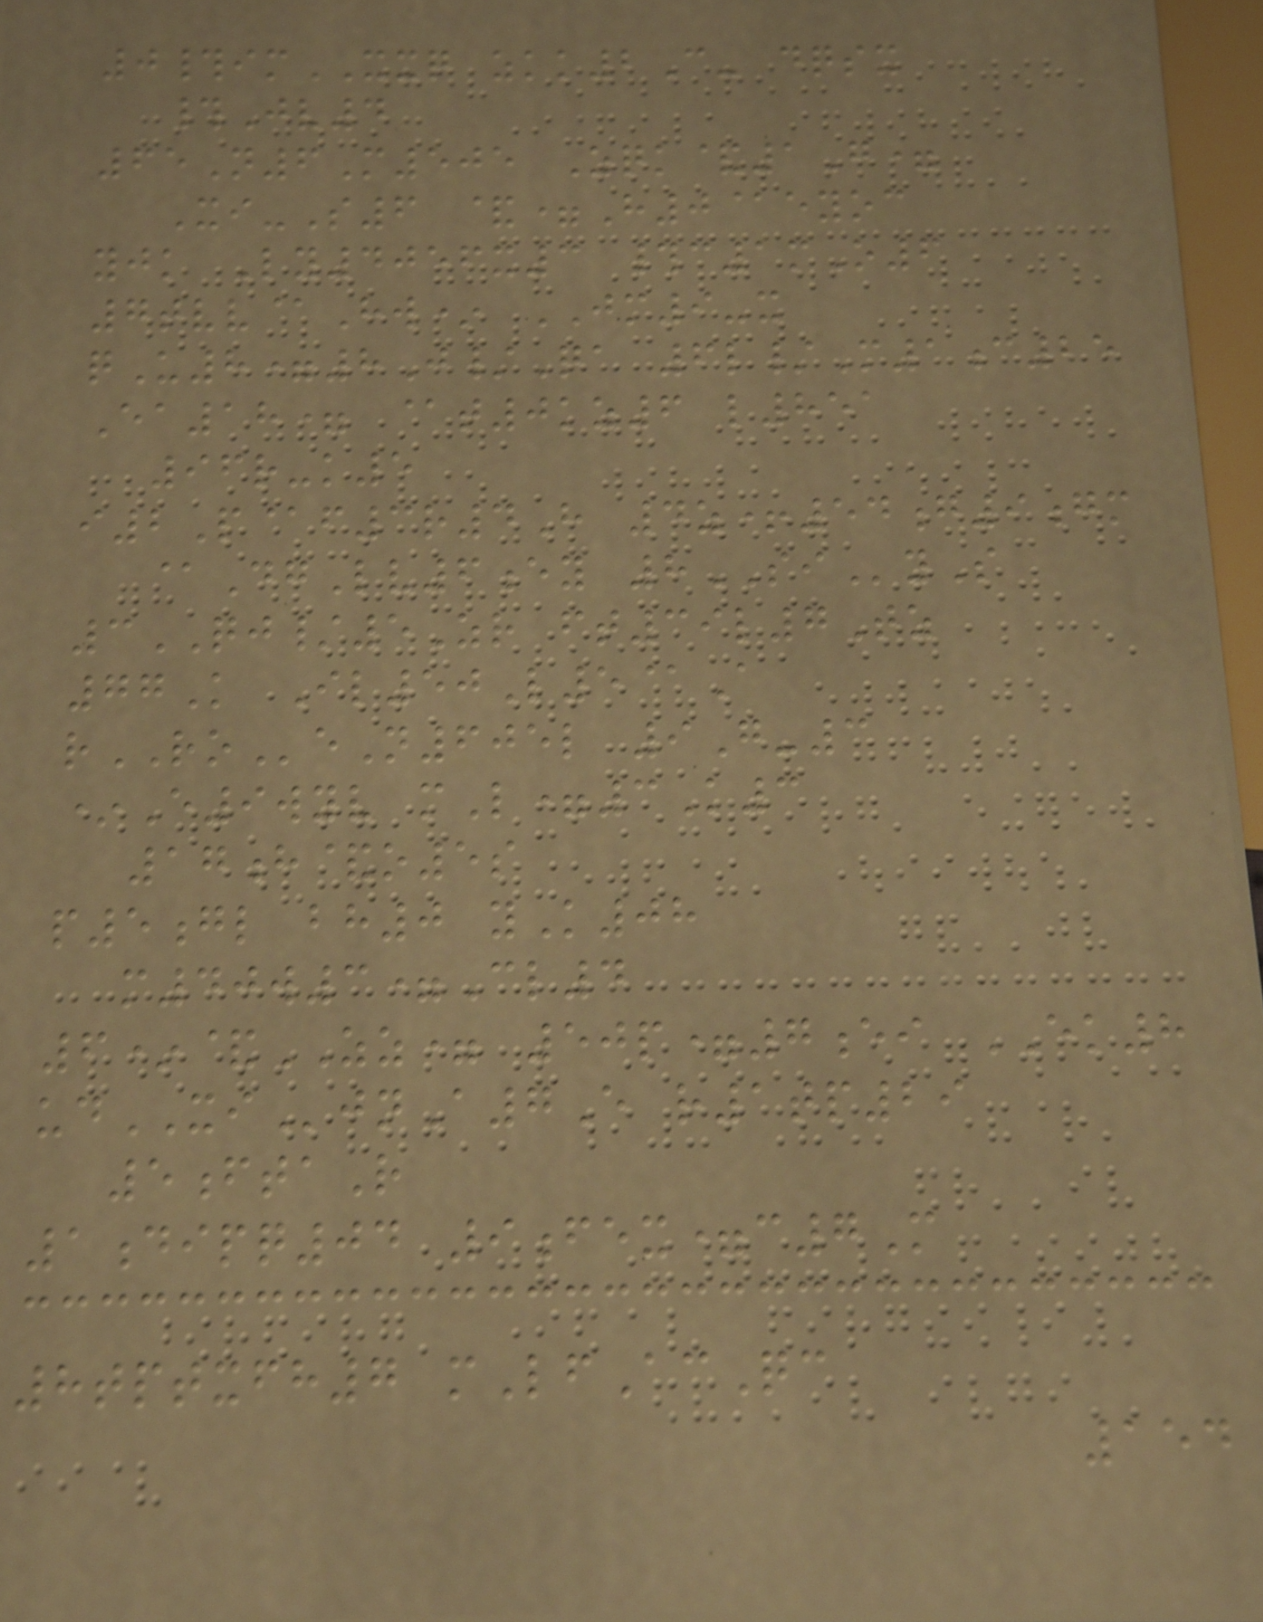0#imXXQ zkk2C- dqsx
#Jv4
65N6M505 Zqk&1G=
Xi-S6 &=H0@eyoc
yjk Ly4056x3 #c1mO6
7tvv@Hw* JM9-x
qU8=8J/Qa 6l/M1c25
Ea18= @t0kz6 l851
96r-k5
i2P@f3r4H 4z+54g9gm
@DgLv6ey 8SIyS
3QJ/5Zr ft39l7Tz
77K Il50L5@A
rROeN605l 9G-3
*E9wyv mL=3K3
17h&o5s
p5gl bh0 yK08
m40w3=Cl4
6*&ZZ= 50p=7ei EK8
udXIjnA7E r1tp29
5ftaR
1dipq04 9fex=c7M
8tptxfh7 mLfAcQc
154
